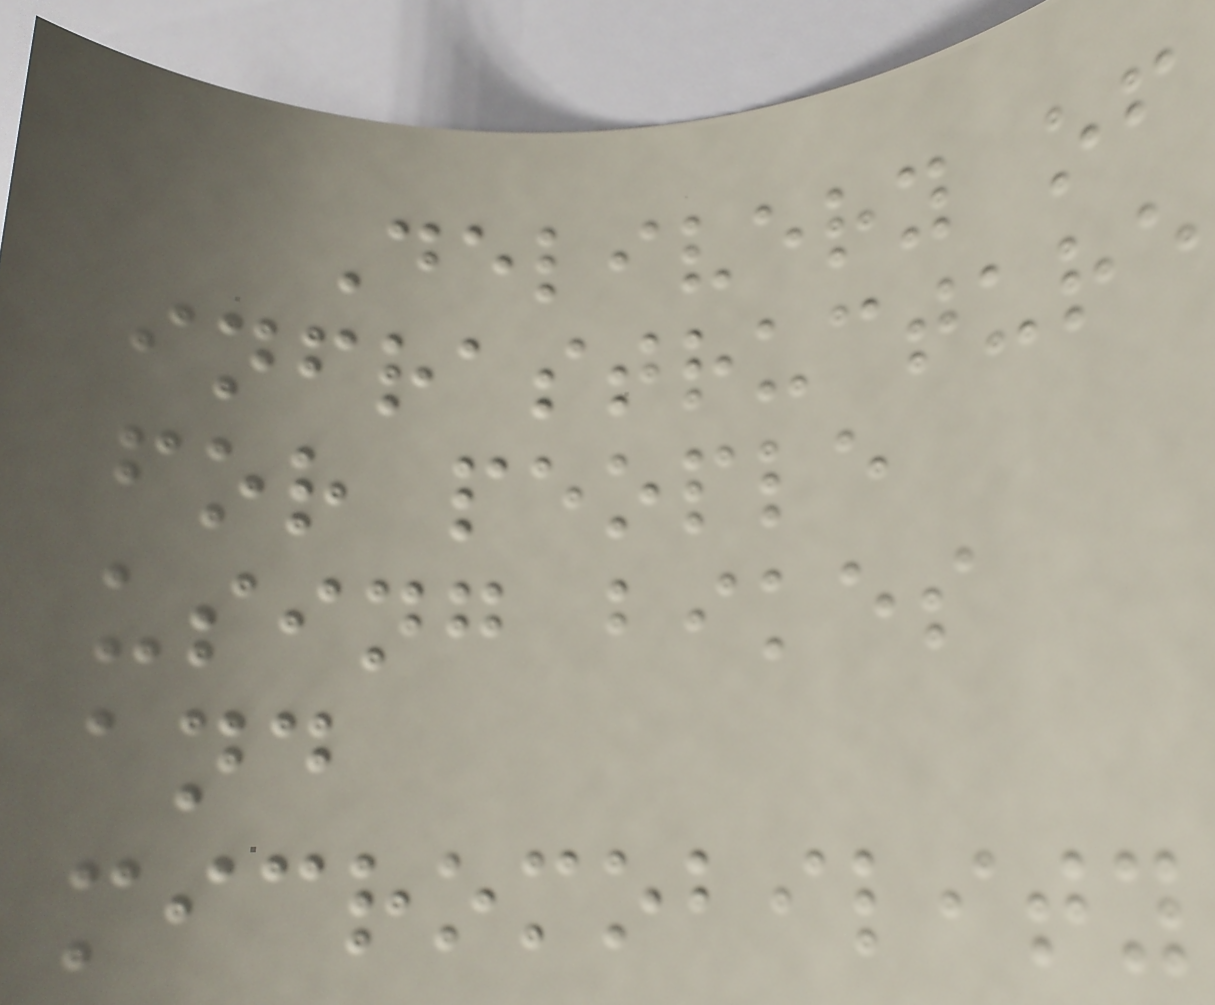Delivery of
infrastructure
for people
using bikes
and
micromobility
